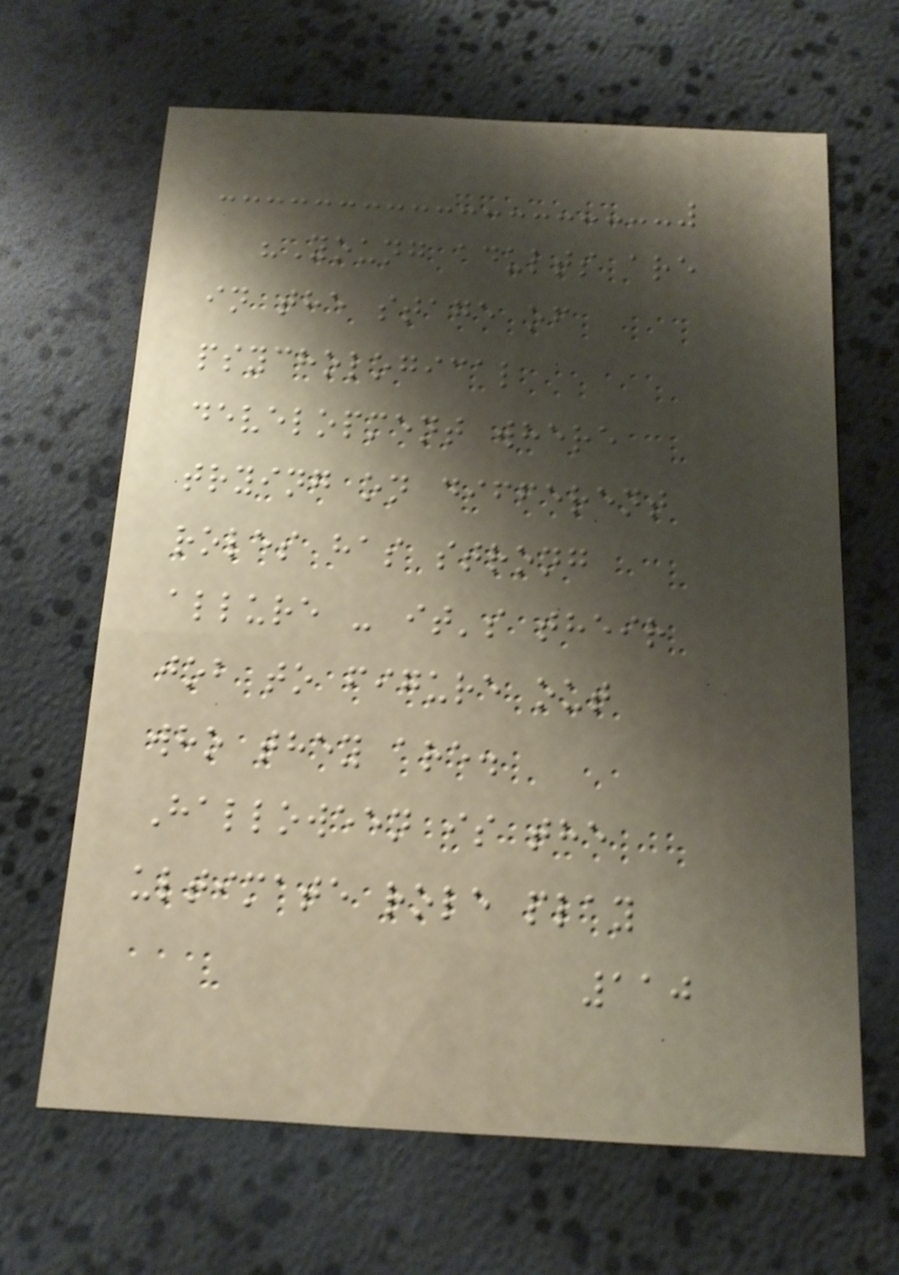"Young adults are
in the stage of
psychological
development where
trying on different
roles has strong
allure - it's their
job to figure out
who they are.
Halloween is the
ultimate role play
110
